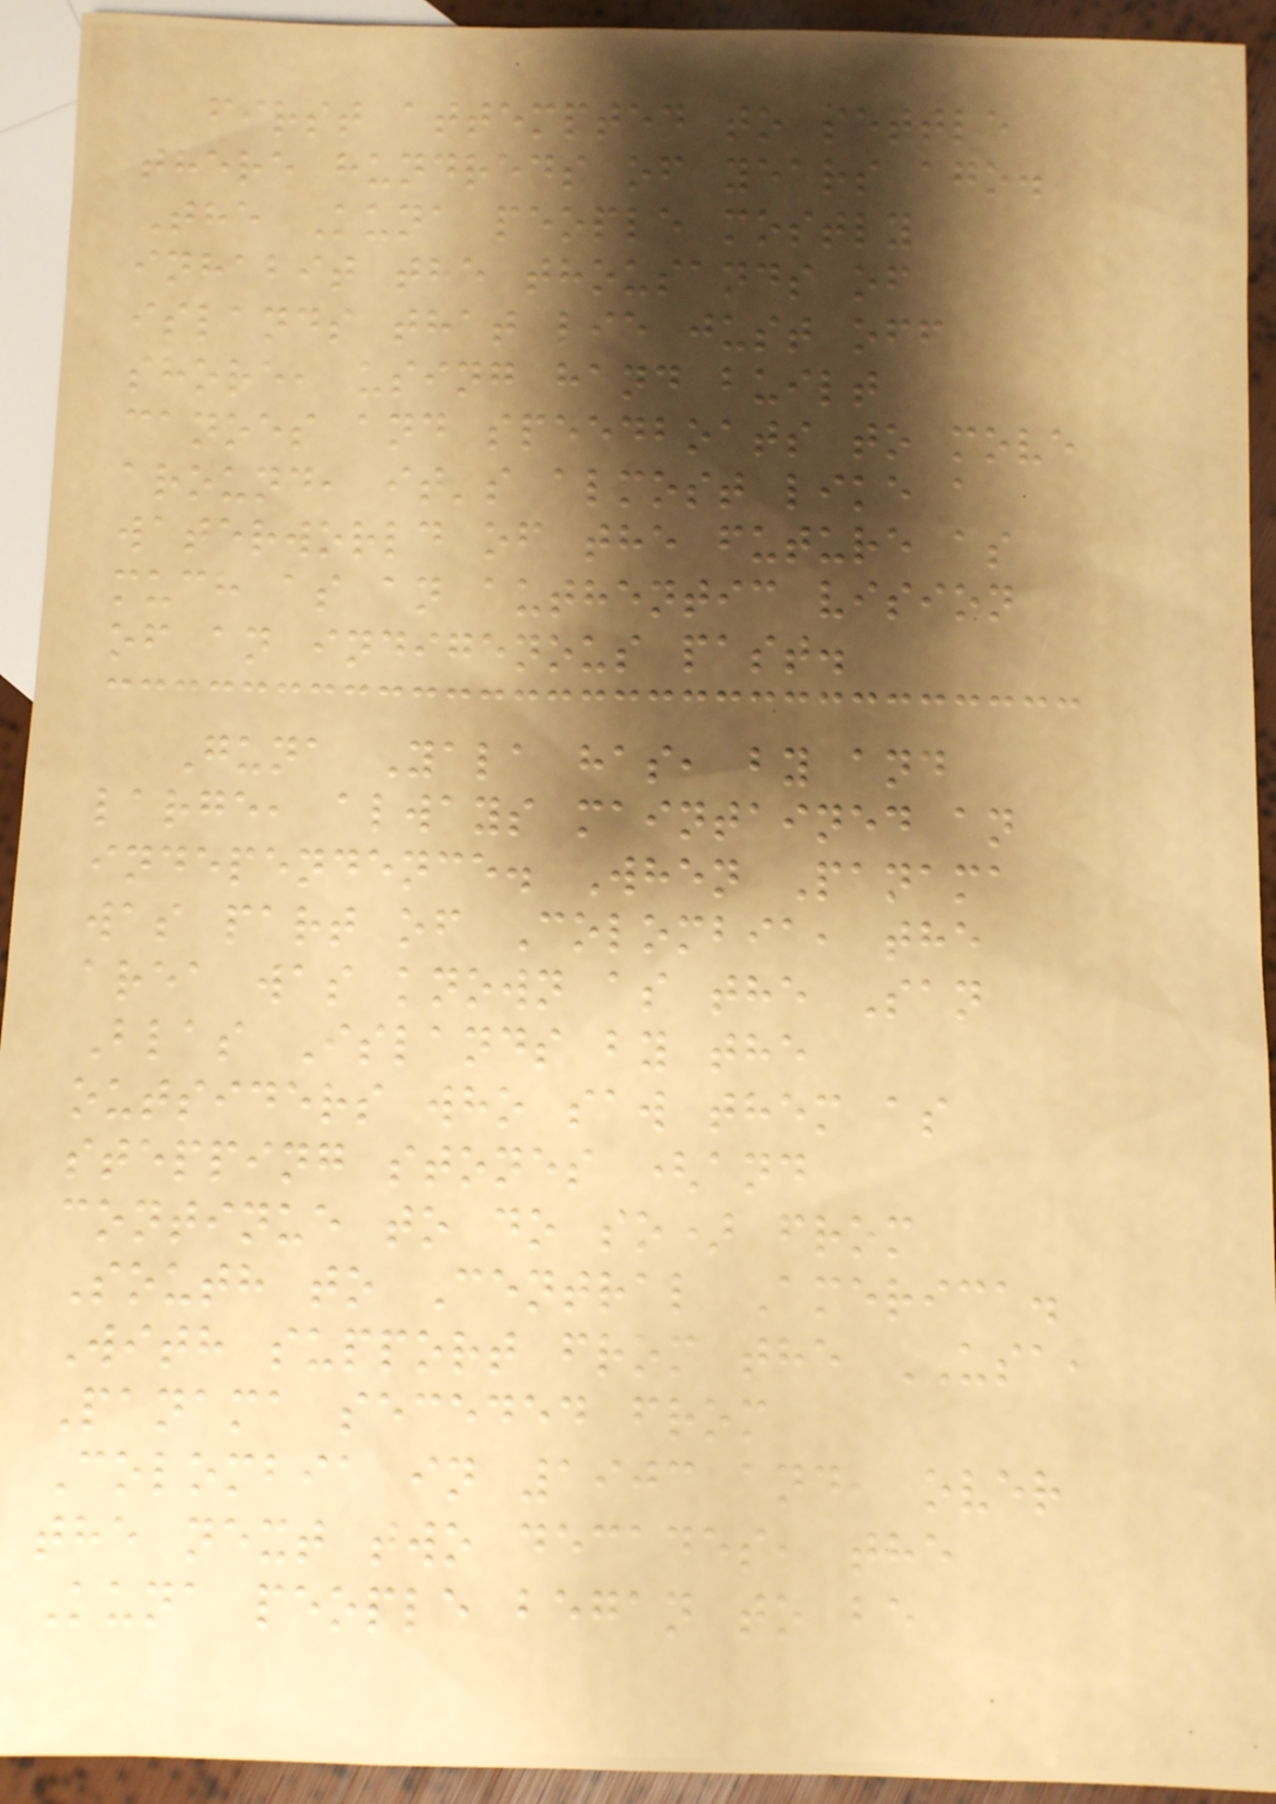first attempted to settle
there hundreds of years ago.
The Kuna people mostly
inhabit the thousands of
islands that lie just off
shore, using hand built
canoes and speedboats to move
around, it's almost like a
waterworld of the future as
much as an authentic vision
of an indigenous past.
Guna Yala has, by and
large, always maintained an
independence. When Panama
was part of Colombia, the
area was known as the San
Blas Islands by the
outsiders who saw them as
stepping stones (and
continue to do so) from
South to Central America.
With support from the USA,
Panama seceded from
Colombia in 1903 and, over
the next two decades, the
Kuna people began to be
